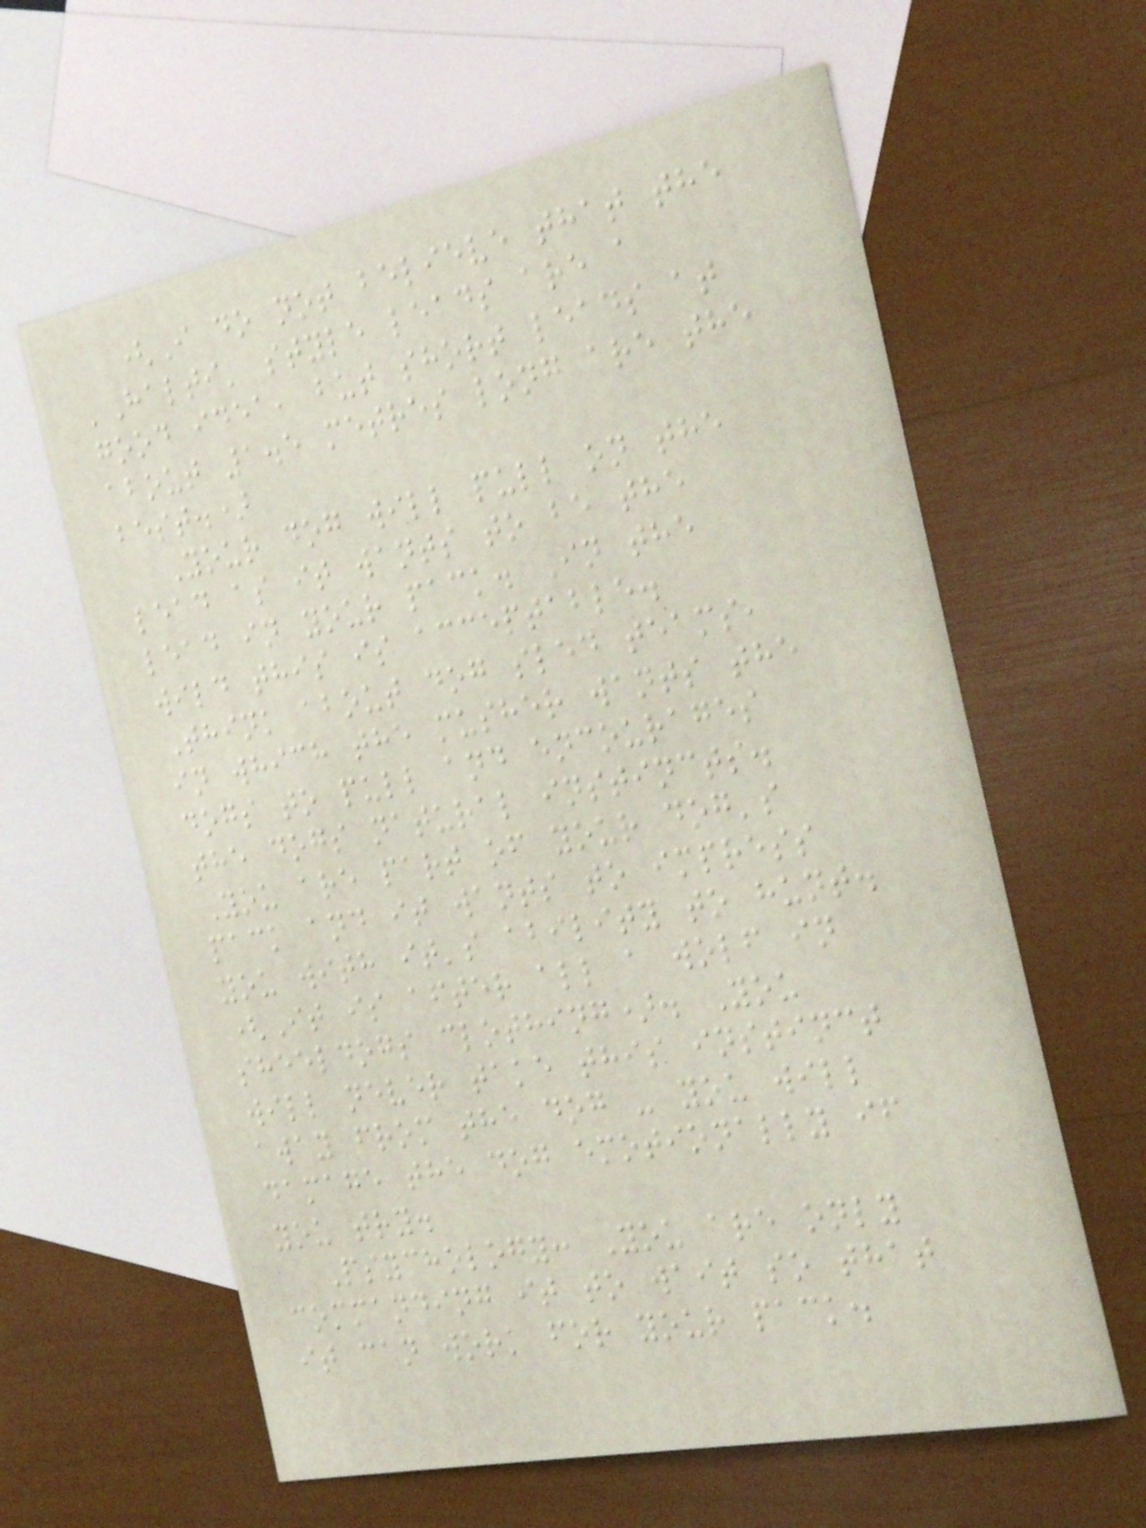(I do not believe that the
'Halti' style leads are a
good idea, but short leads at
about 1.5 metres long are the
best.)
Your dog will pull on the
lead as it wants to be the
lead in your pack. In the
wild this is acceptable.
Think about dog sled teams,
in which the musher wants the
dogs to pull and encourages
the dogs natural instincts.
You are part of your dog's
pack and it wants to impress
you with it's ability to hunt.
(It is after all a wolf in
sheepdogs clothing). You
will never take this instinct
away from the dog - you will
damage the dog emotionally if
you try.
Psychology: You are only
commanding it to wait so that
it can work for your pack.
